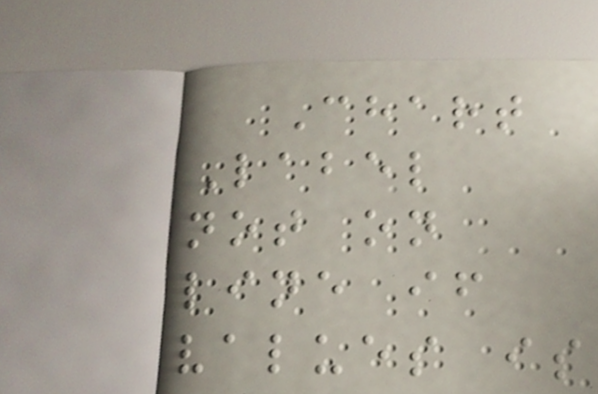Chart
Label
not on
line if
values is
